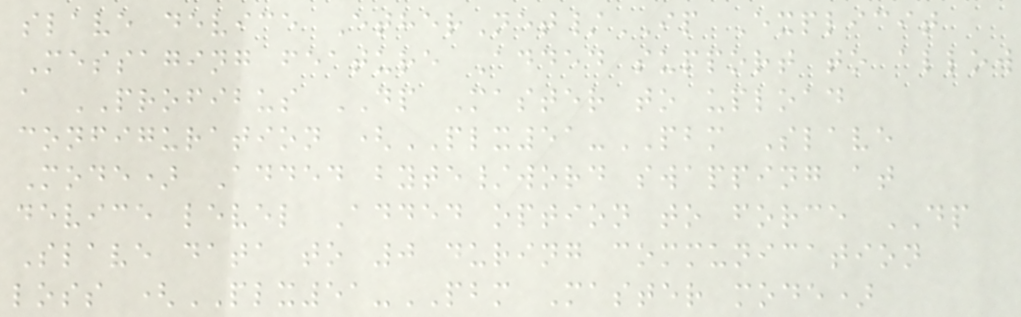slave device EtherNet/IP Explicit
Messaging feature Added support to allow
a PROFIBUS DP Master to upload
configuration (PLX51-PBM Slave
Mode) Added byte/word swapping at
device level Added option to force DP
Slave data to 0 during communication
loss (PLX51-PBM Master mode)
